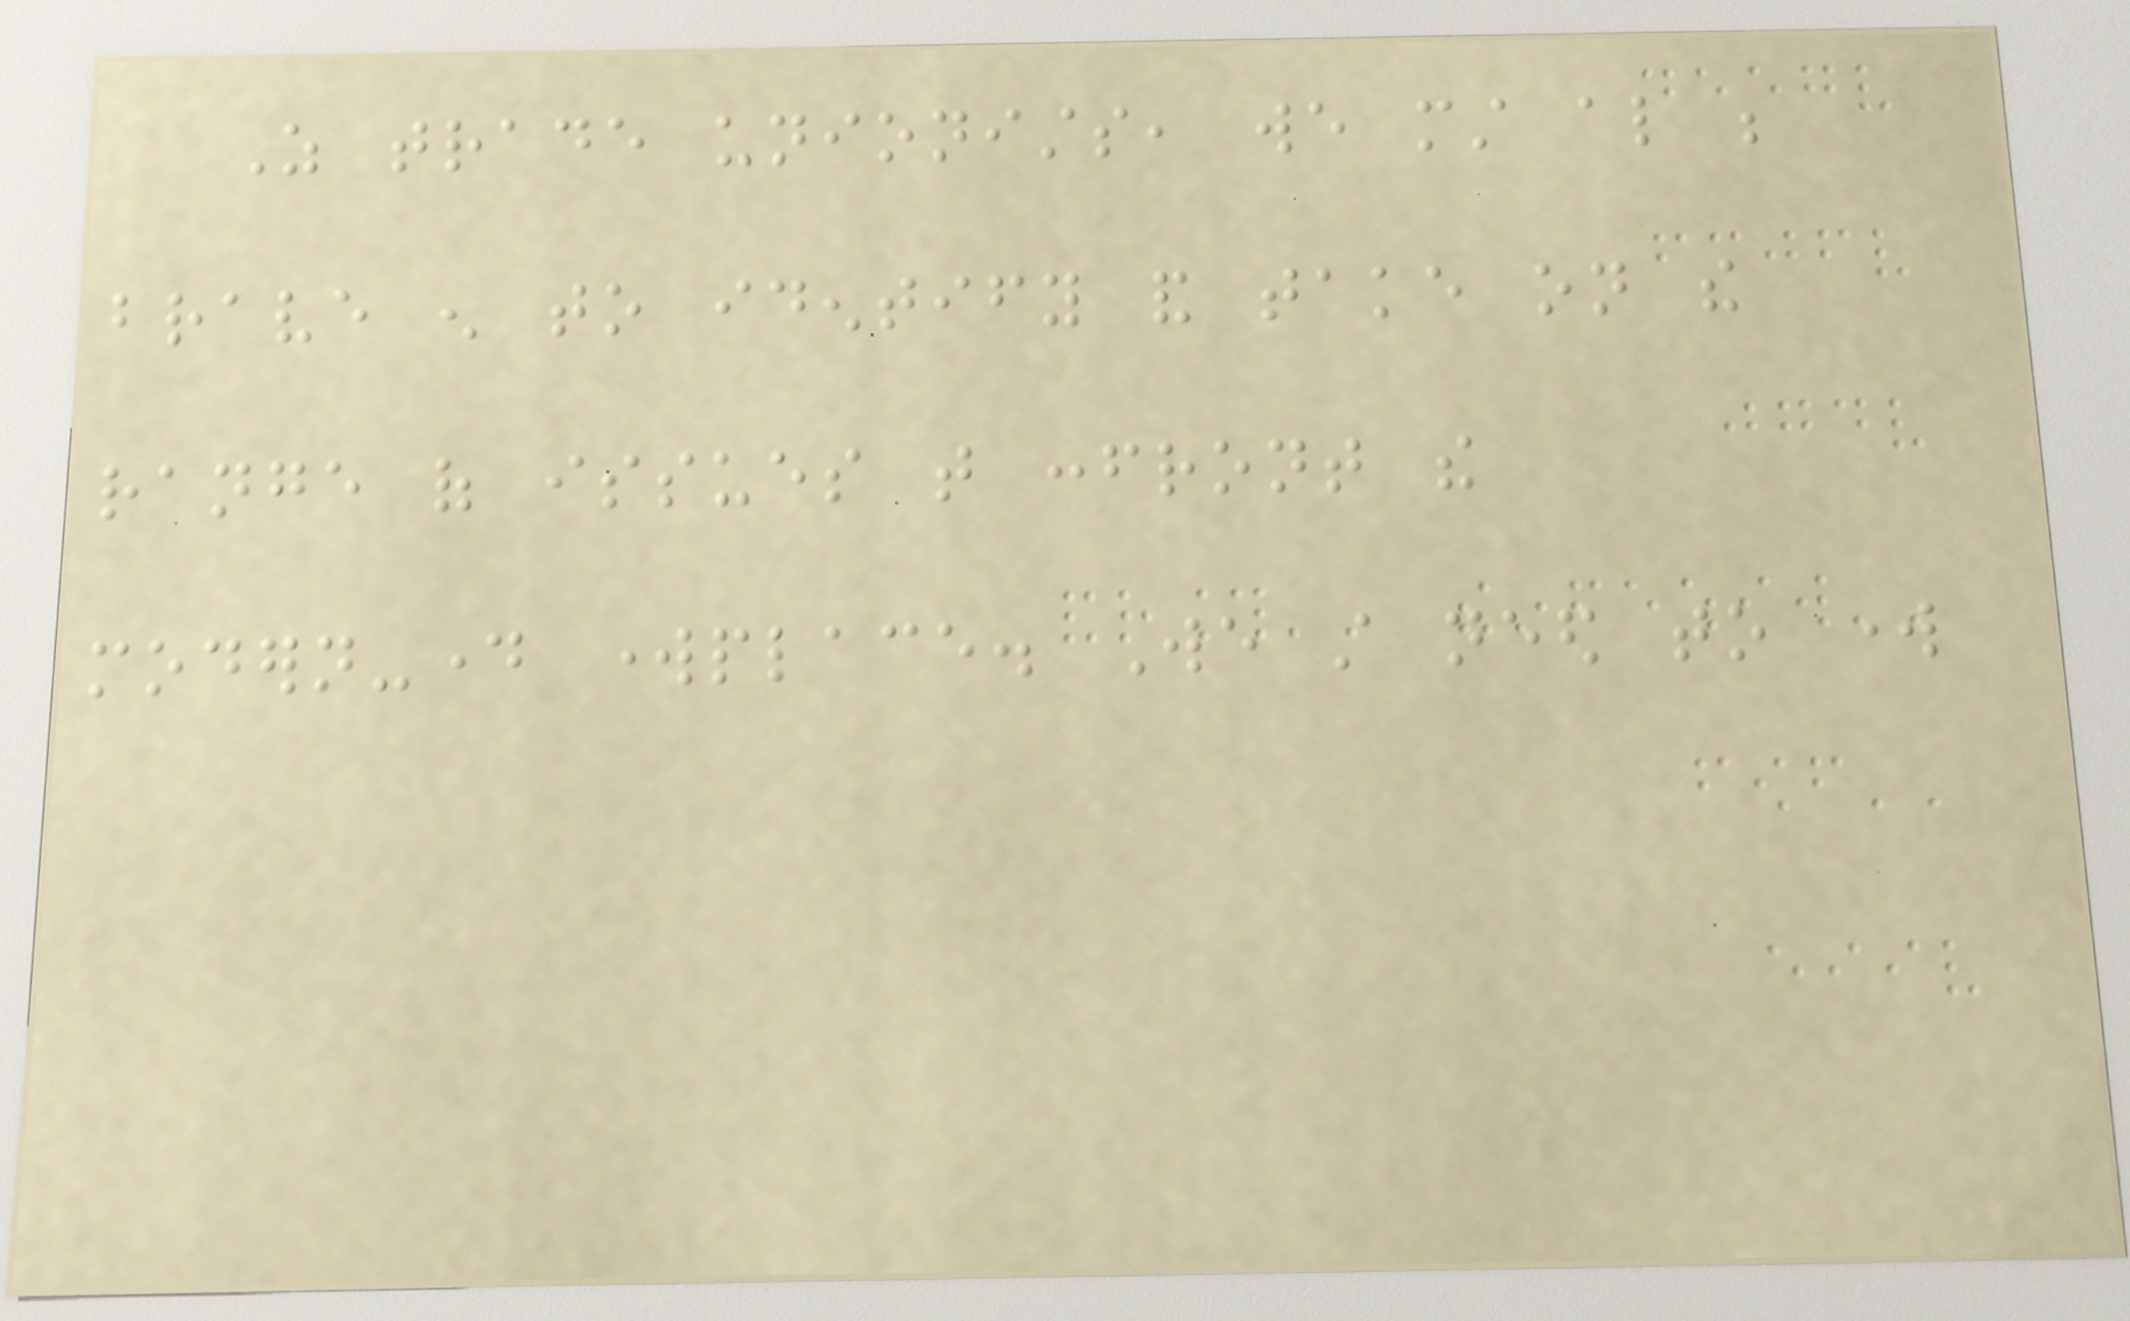As trade unionists, we must also be
brave enough to identify and take on the
range of issues that confront the
modern-day workplace. We still need to work
